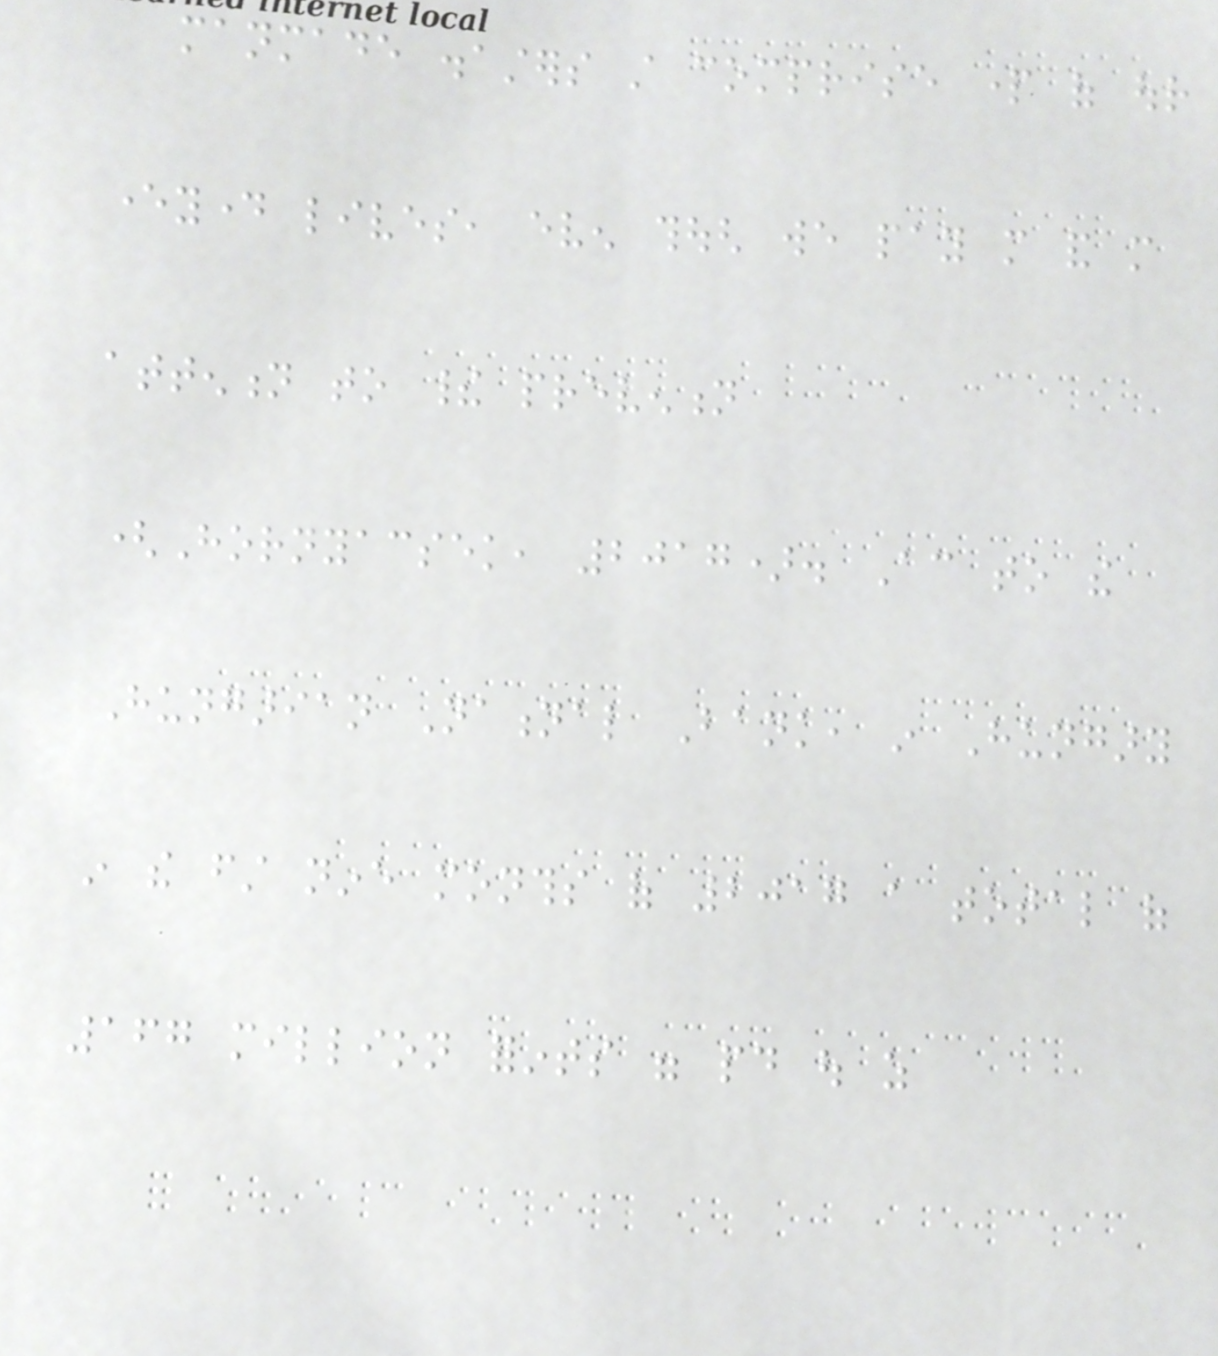manmade disasters still comprise part of our
everyday lives, even though we pay more and more
attention to their prevention
(Hornyacsek, 2017). According to the
Hungarian National Bank, in Hungary
in the first nine months of 2017 a total of
167 million forints were paid out as
